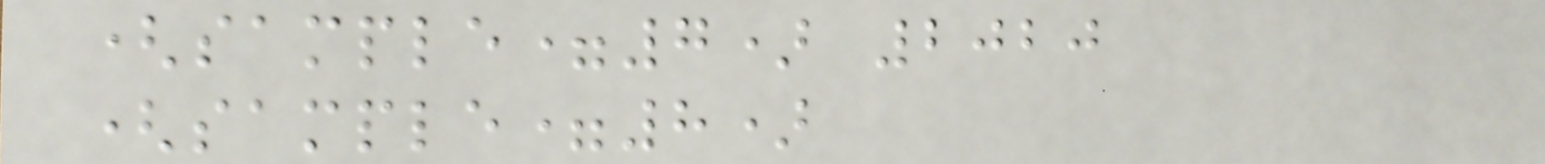(sample=7) 2020
(sample=8)
